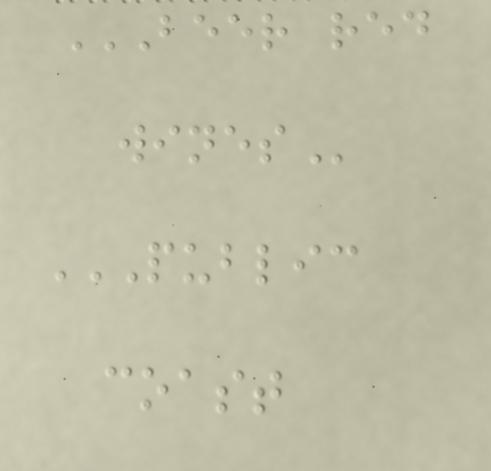BEER RED
WINES
PUBLIC
COAST
